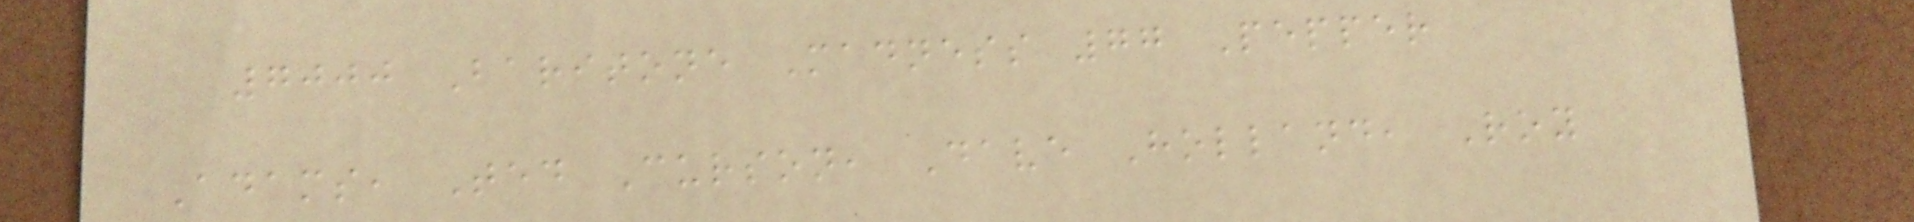7000 Baritone Madness 77 Pepper
Adams, Ted Curson, Dave Holland, Roy
